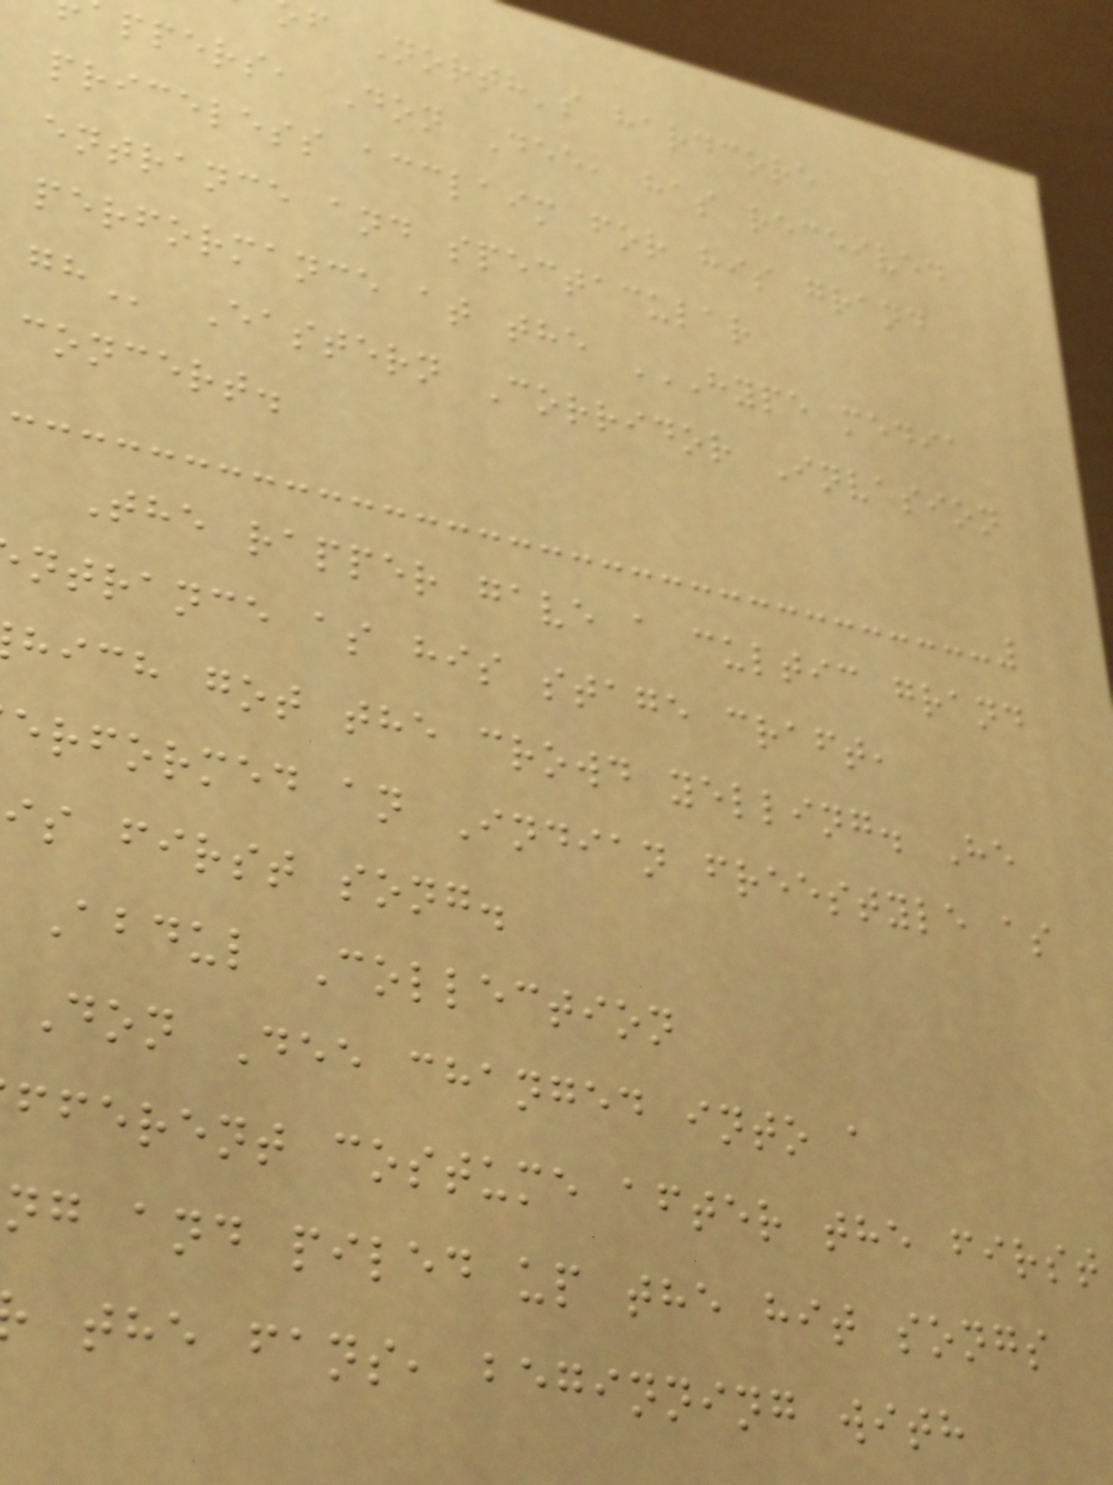f North's hardcore
ppers, Don Dee, has received
priceless acclaim for his grand
entrance and spectacular
performance at the HYPE MEDIA
Eastern Corridor Invasion
concert.
The rapper gave a cultic grand
ntrance as his stage craft,
hich got the crowd yelling. He
erformed an Indian freestyle as
is first song.
Abdul Collection
Don Dee changed into a
fferent costume after the first
ng and piled up the hit songs
the fans, beginning with
